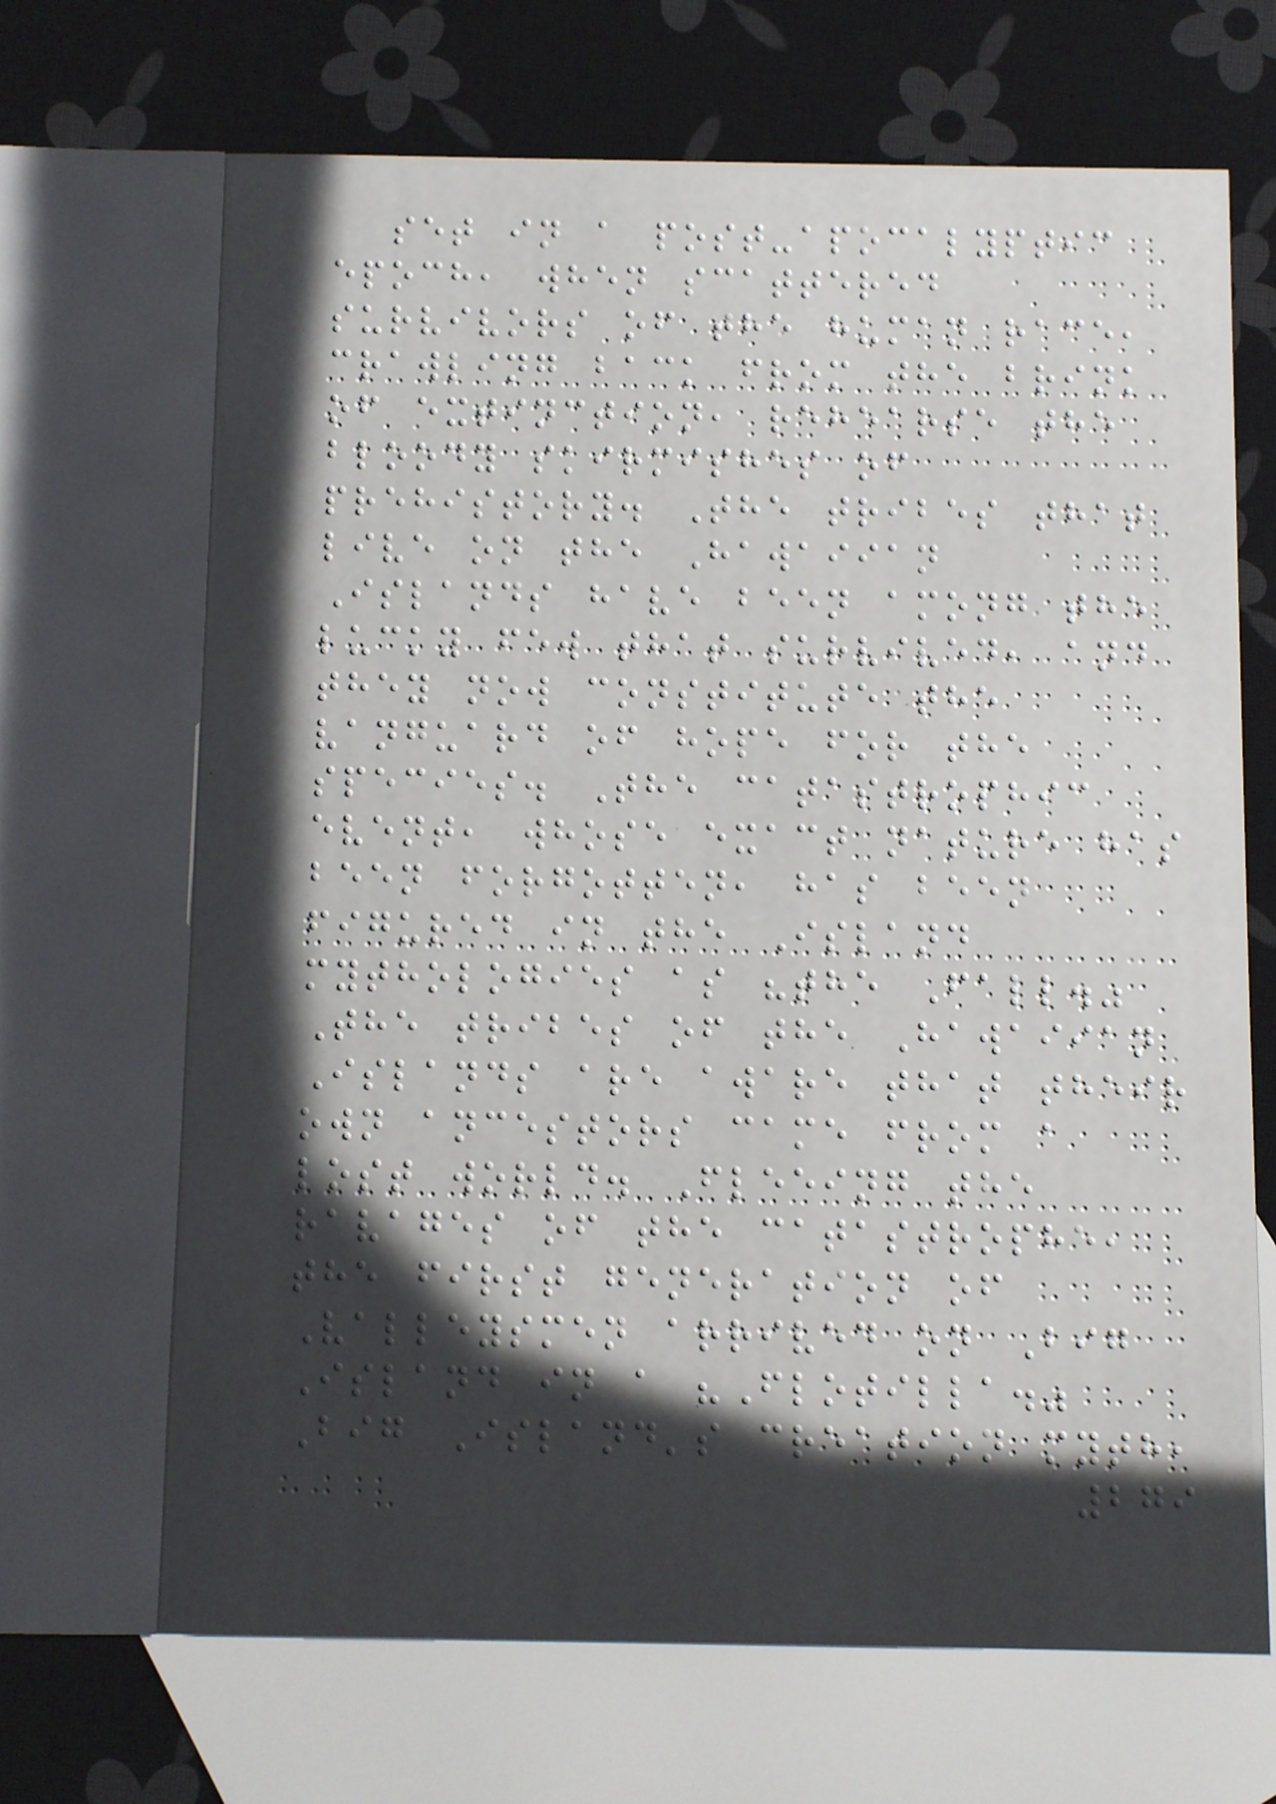set in a post-apocalyptic
epoch, when scattered
survivors of the human race,
crawling back from the brink
of extinction, rehearse the
bloody skirmishes of
prehistory. The tribes that
live on the Hawaiian
Islands have been among the
lucky few that survived, and
they now constitute the
vanguard of hope for the
species. The catastrophic
event, whose exact nature has
been forgotten, has been
figured in the Island
mythologies as "the Fall."
The tribes of the Hawaiian
Islands are aware that their
own ancestors came from a
lost world. Fleeing the
ravages of the catastrophe,
the first generation of
Valleysmen arrived on Big
Island in a "Flotilla."
Big Island's creation myth,
279
